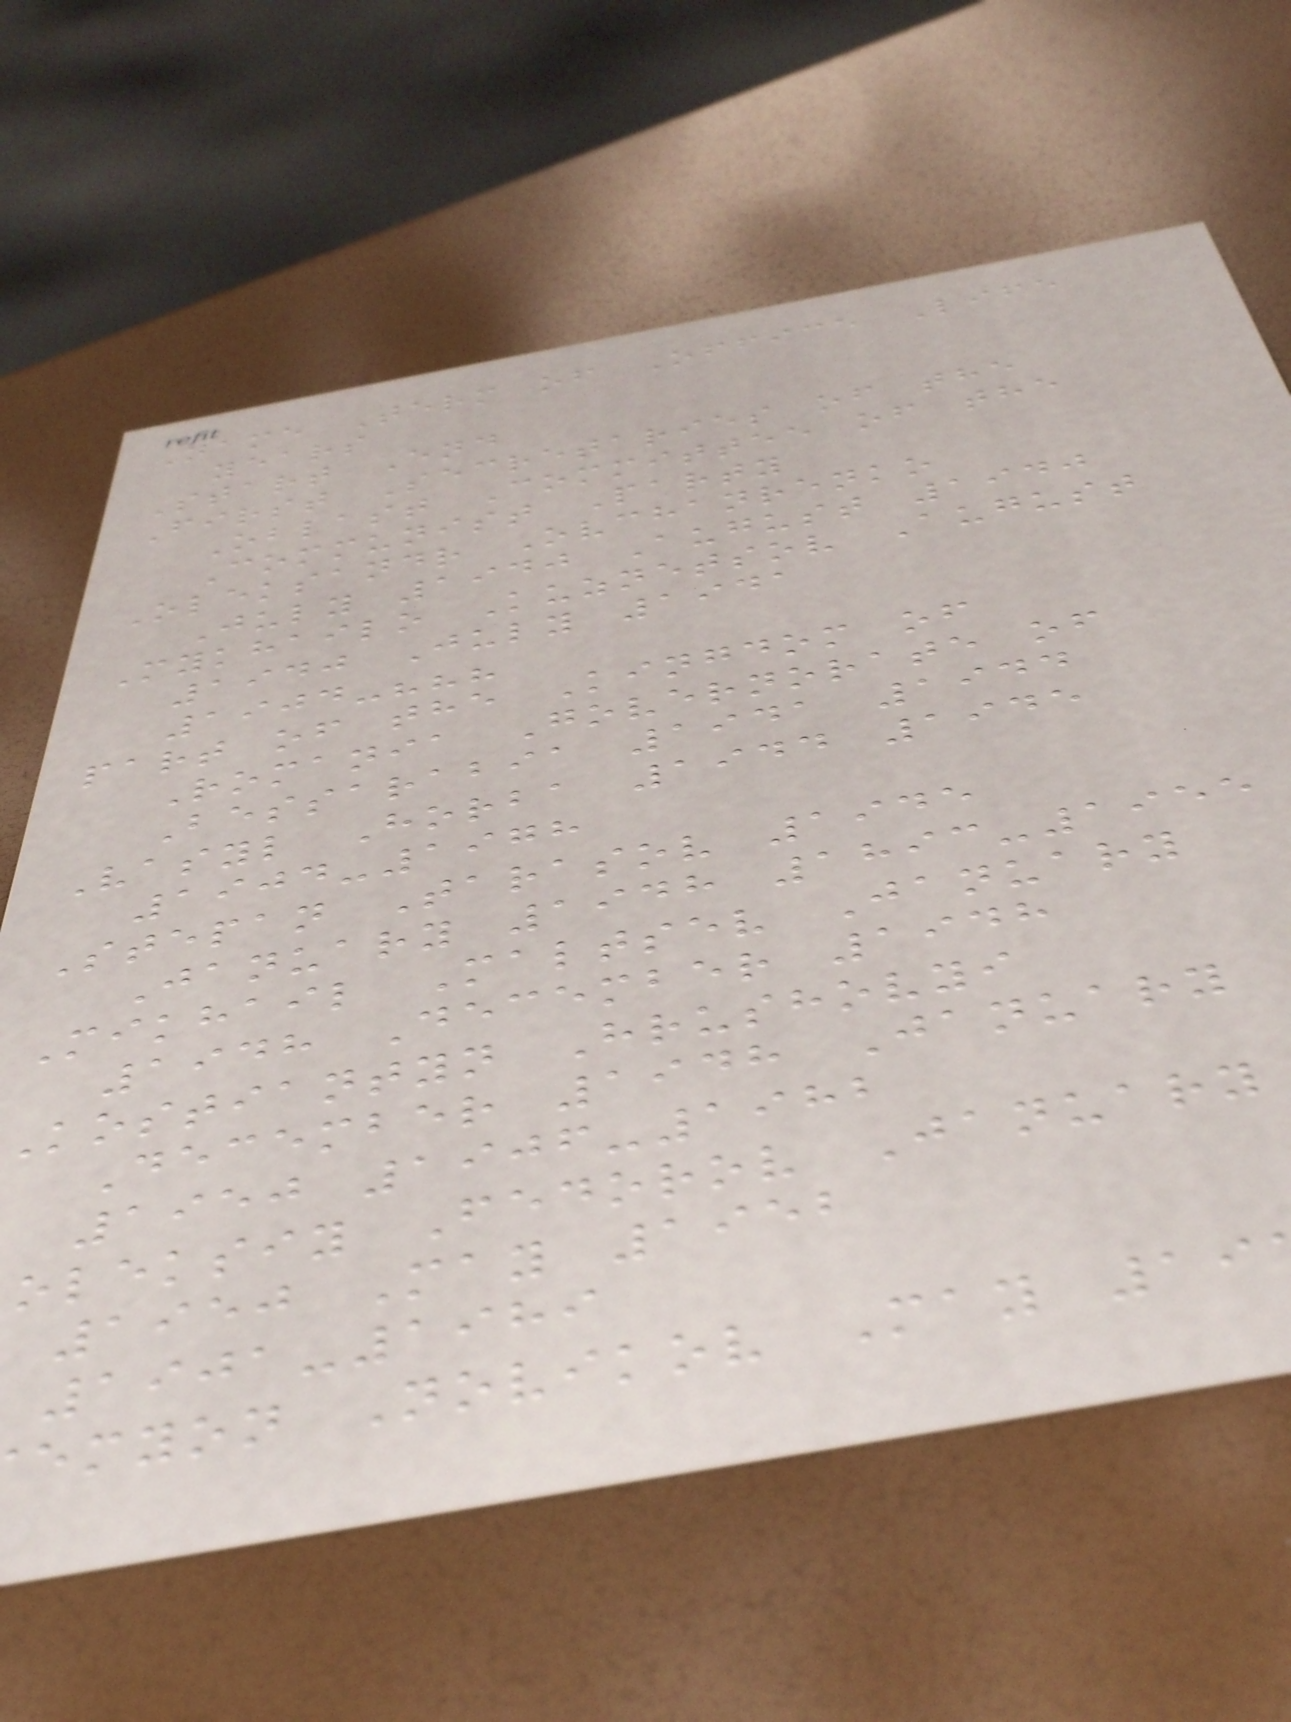Name Term of Office Life
years
Start End
First Secretaries of the
Oblast Committee of the
Communist Party
Oleksandr Ovchanrenko
July 1940 August 1940
Mykhailo Kuznetsov August
1940 July 1941
1904-???
part of the Kingdom of
Romania Governorate of
Bessarabia 1941 1944
Vasyl Horba 1944 1945
1904-1978
Stepan Tarasov 1945
January 1948 1893-1955
Mikhail Maltsev January
1948 December 1948
kostiantyn Hrushovyi
December 1948 January
1950 1906-1982
oleksiy Fedorov January
1950 May 1952
1901-1989
emyon Novikov May 19
